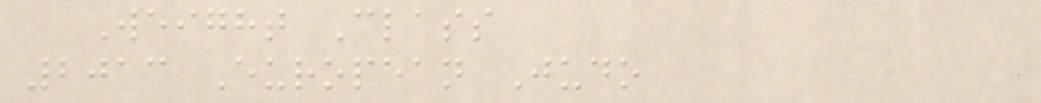Weight Class
2013 European Judo
